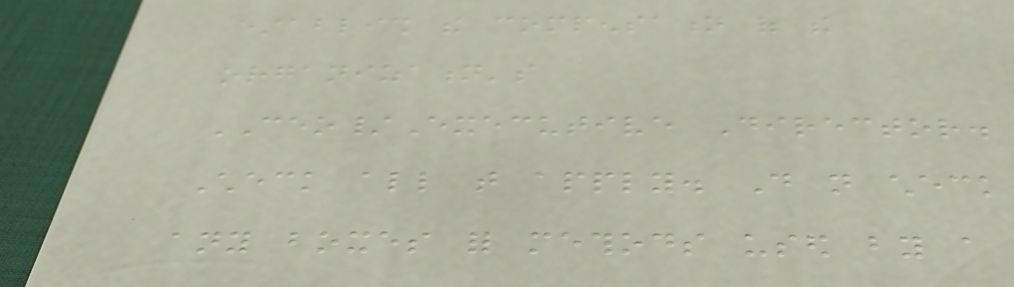establish the compensation of the
organization's
CEO/Executive Director.
Check all that apply. Do not check
any boxes for methods used by a
